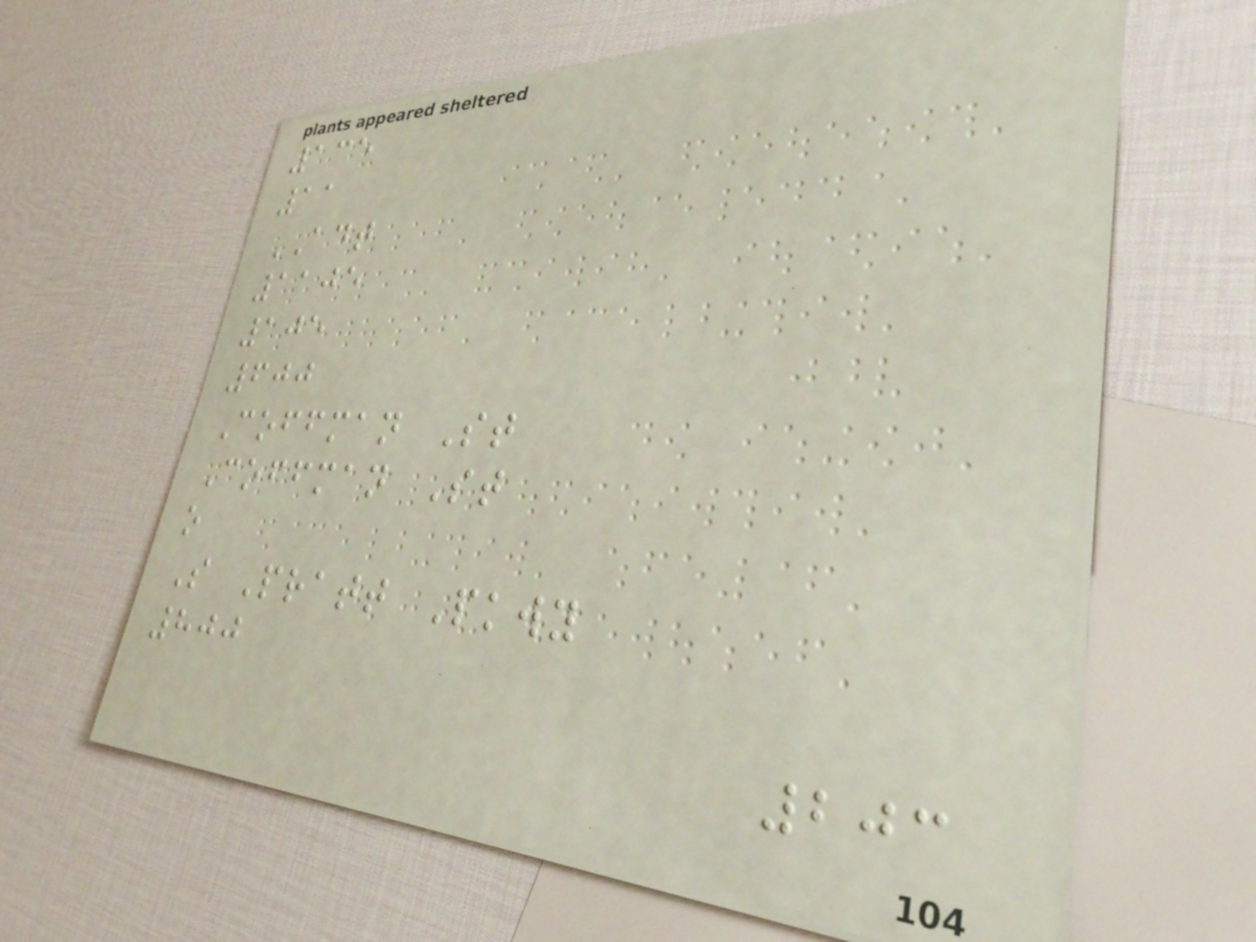135
11
ADT
1105
105
600
Coffman St
Coffman St
o
S Pratt Pkwy
800
203
